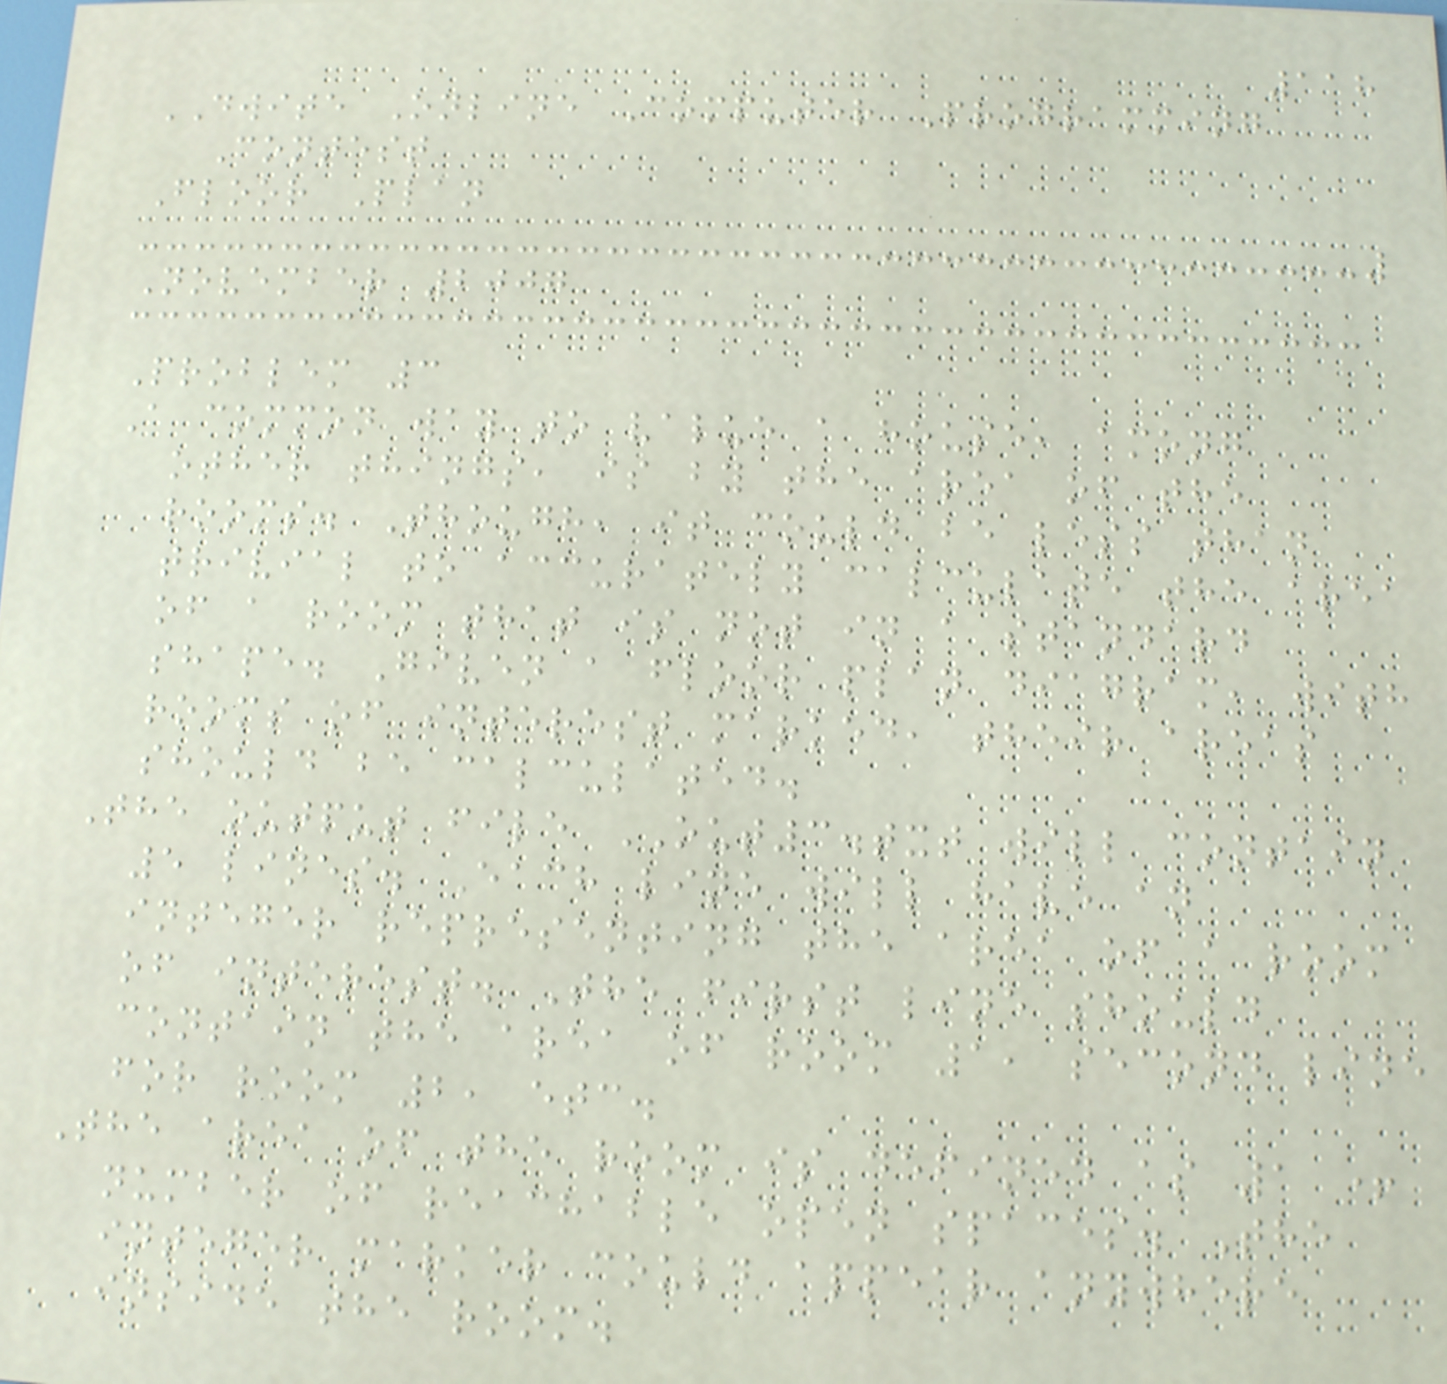118
DWITE Online Computer Programming
Contest
Floor Plan
November 2007
Problem 3
A common way to value a house, among
other things, is by the area of the
rooms. Though, it could be less than
trivial to accurately calculate the area
of a room that is not in a standard
shape. Given a floor plan diagram, with
rooms of interest marked, their areas
should be calculated.
The output file OUT3.txt will contain
5 lines. Each line will have an
integer representing the area of a room
of interest. The first line should
contain the area of room 1, second line
for room 2, etc.
The area of the room is defined as 1 +
number of reachable open spaces. The
integer marker could appear anywhere
inside the room.
